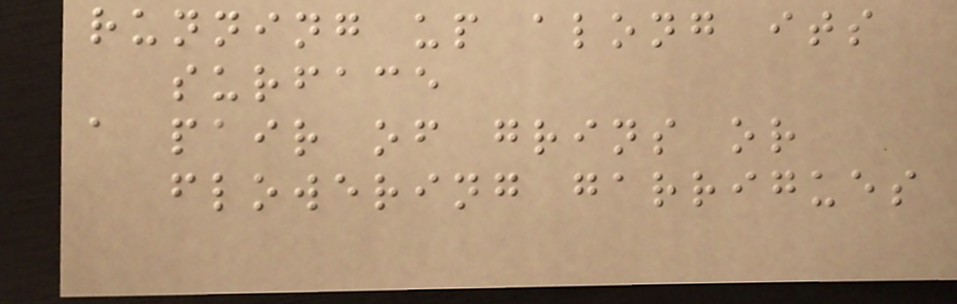running up along its
surface
a pair of grins or
flowering garrigues
